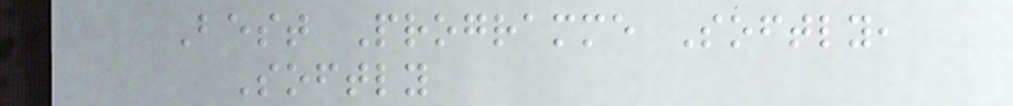Best Programme Softly,
Softly
